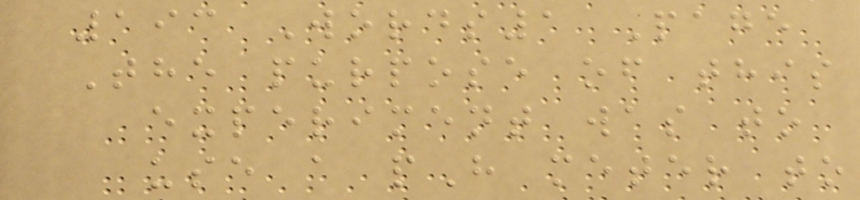193 Words1 Page
The purpose of this
experiment was to
use a pH meter to
